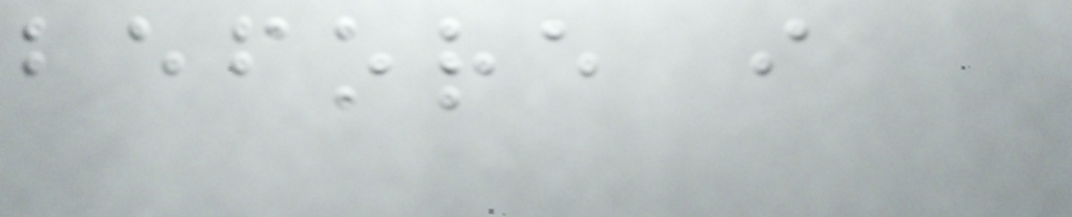before i
